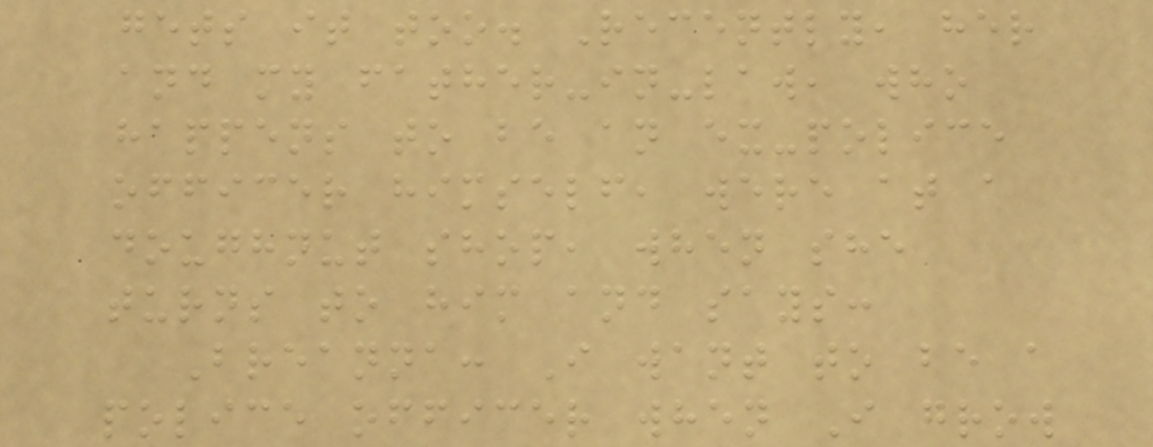gets it too. Recently, her
and my father-in-law, who
happens to be an ex-police
officer himself, were at a
doughnut shop, when she
turns to him and says:
Breanna: I want to be a
police officer when I grow
